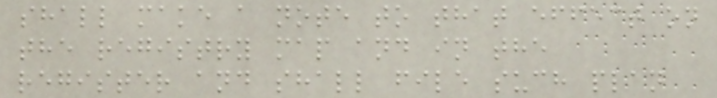shall make a note to that effect on
the registry map and in the
register and shall file such plan
